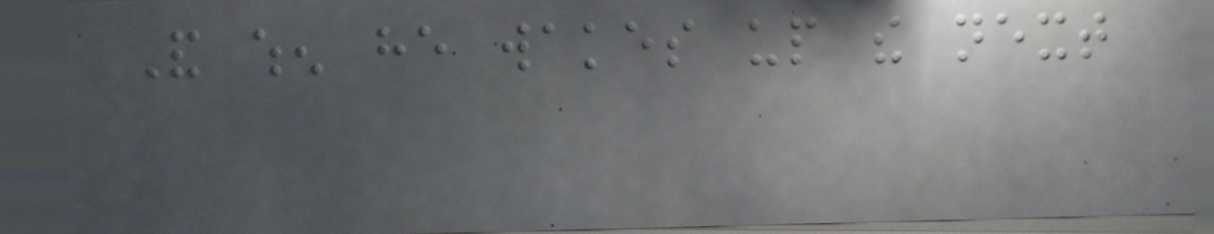And when he wakes up the next
